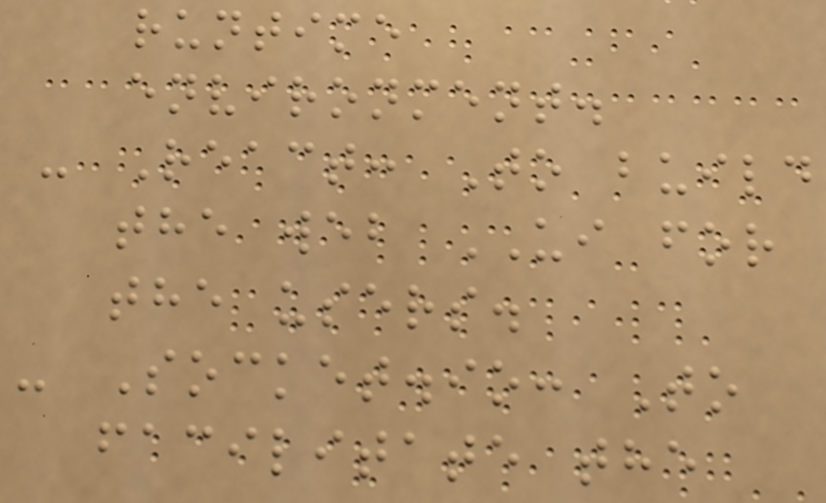runtime
environment.
- React: To build
the web UI for
the users.
- Socket.io: To
facilitate the
